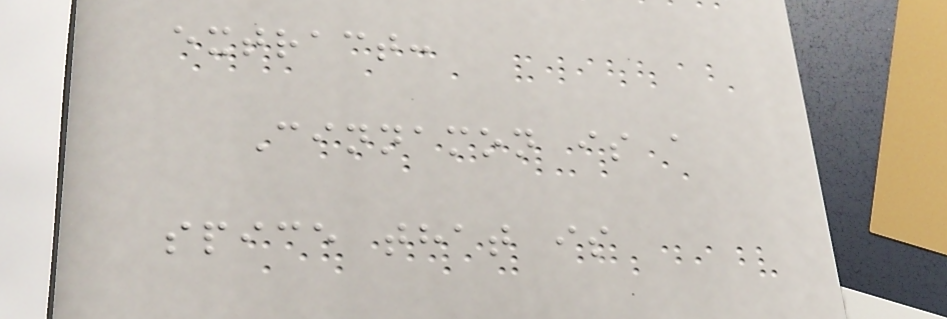extract:
Cinnamon is a
spice that is
